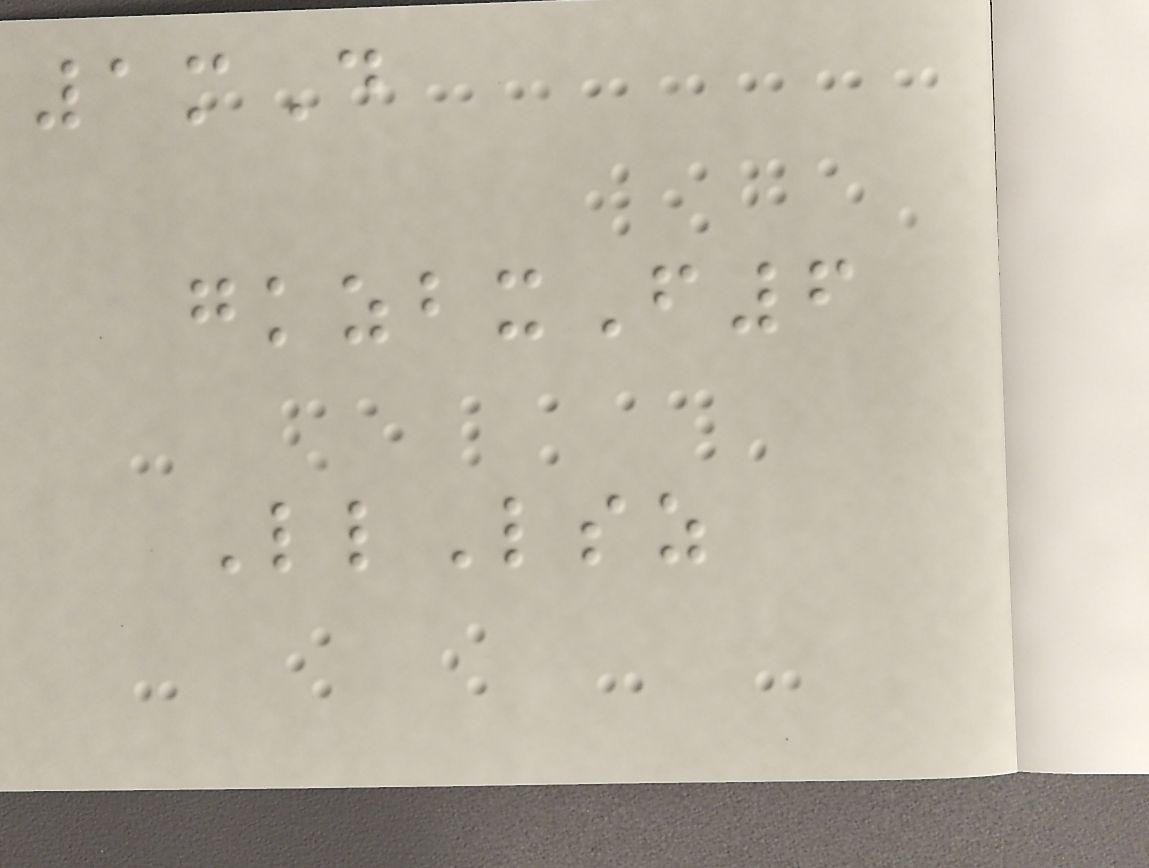1mD
gkzbxF6
LlLsz
